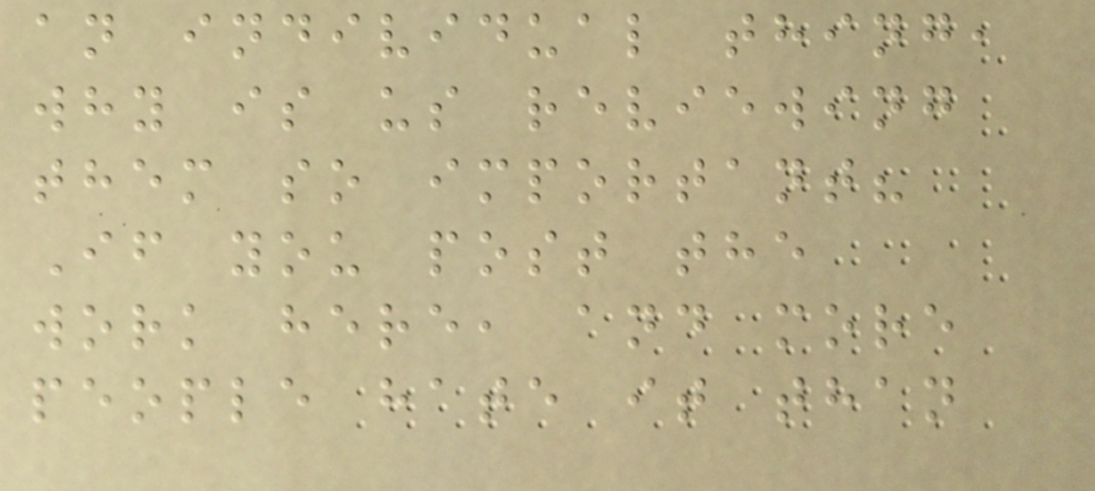an individual thing,
why is us reviewing
them so important?
If you post the
work here, and more
people hate it than
